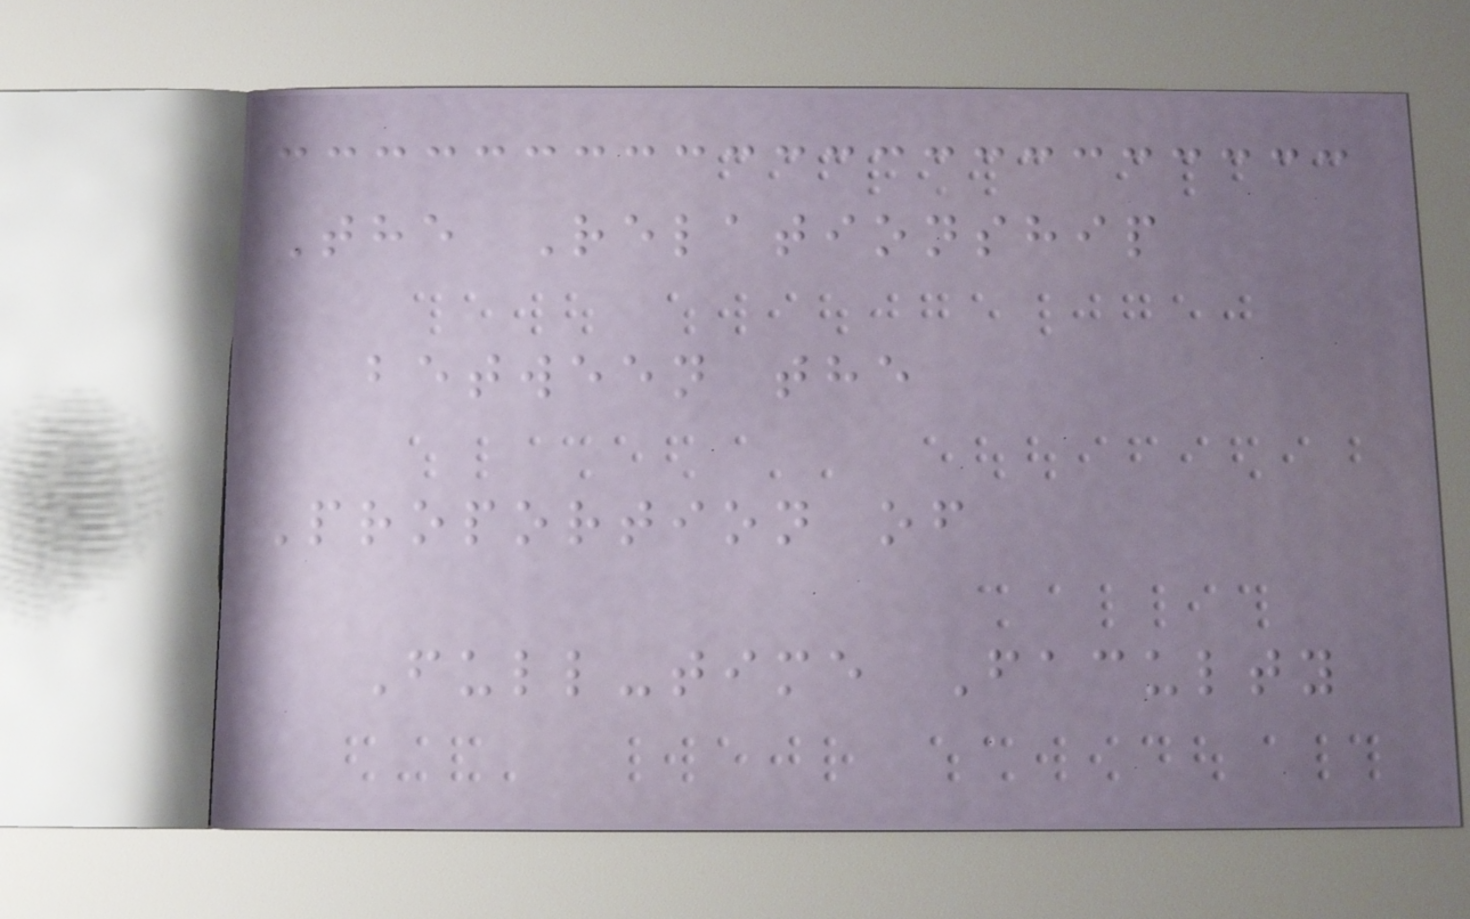The Relationship
between the
Proportion of
Full-time Faculty
